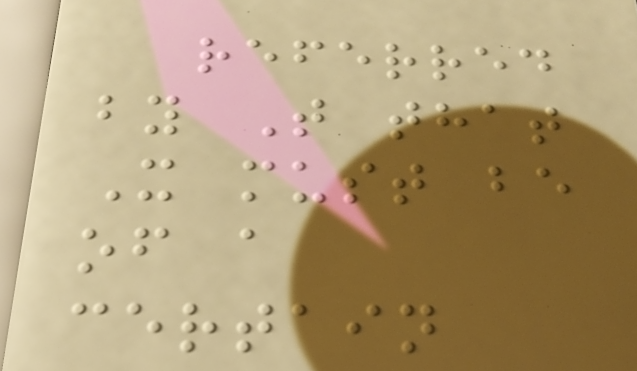referred
by T that
X must be
of a
certain
